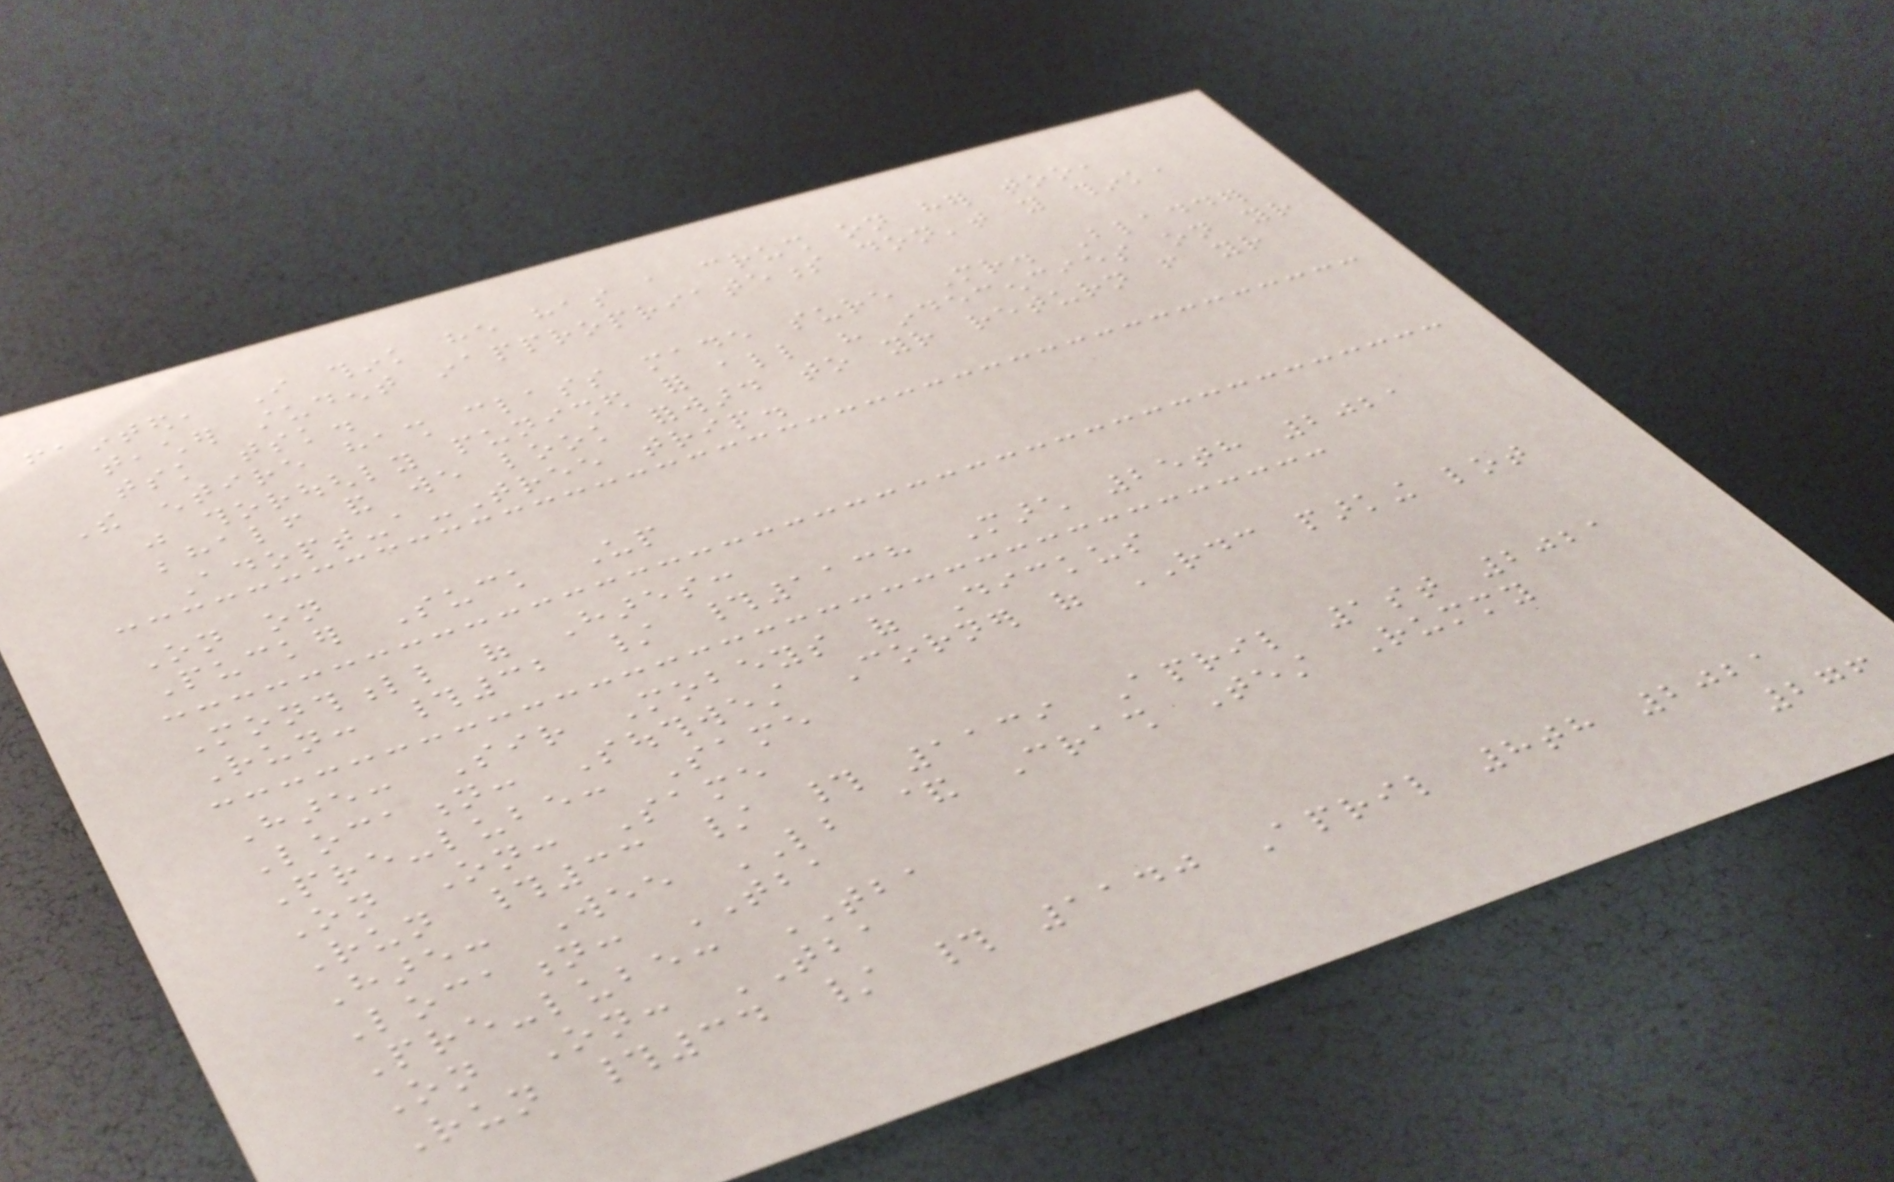fainted, I think he has a crush on her too,
teacher student inappropriateness don't you think,
tsk tsk.
The entire hash class made sure Mr. Bladder
was thoroughly punished for all his indecencies on your
behalf and we look forward to your return from your
Adopt-a-Tree trip.
On on
Pucker Suck Up
Monthfull of Hares:
Run: #32 / #1138 March 25th 2021
Hare: Sir Mobeys of Dickus
Location: Southwest Corner of RDC parking lot
Pre-lube: Same
On On: Same
Run #33 / # 1139 April 1st 2021
Hare: Wee LB & Crash Test Rummy
Location: TBA
Pre-lube: TBA
On On: TBA
Run #34 / # 1140 April 8th 2021
276
